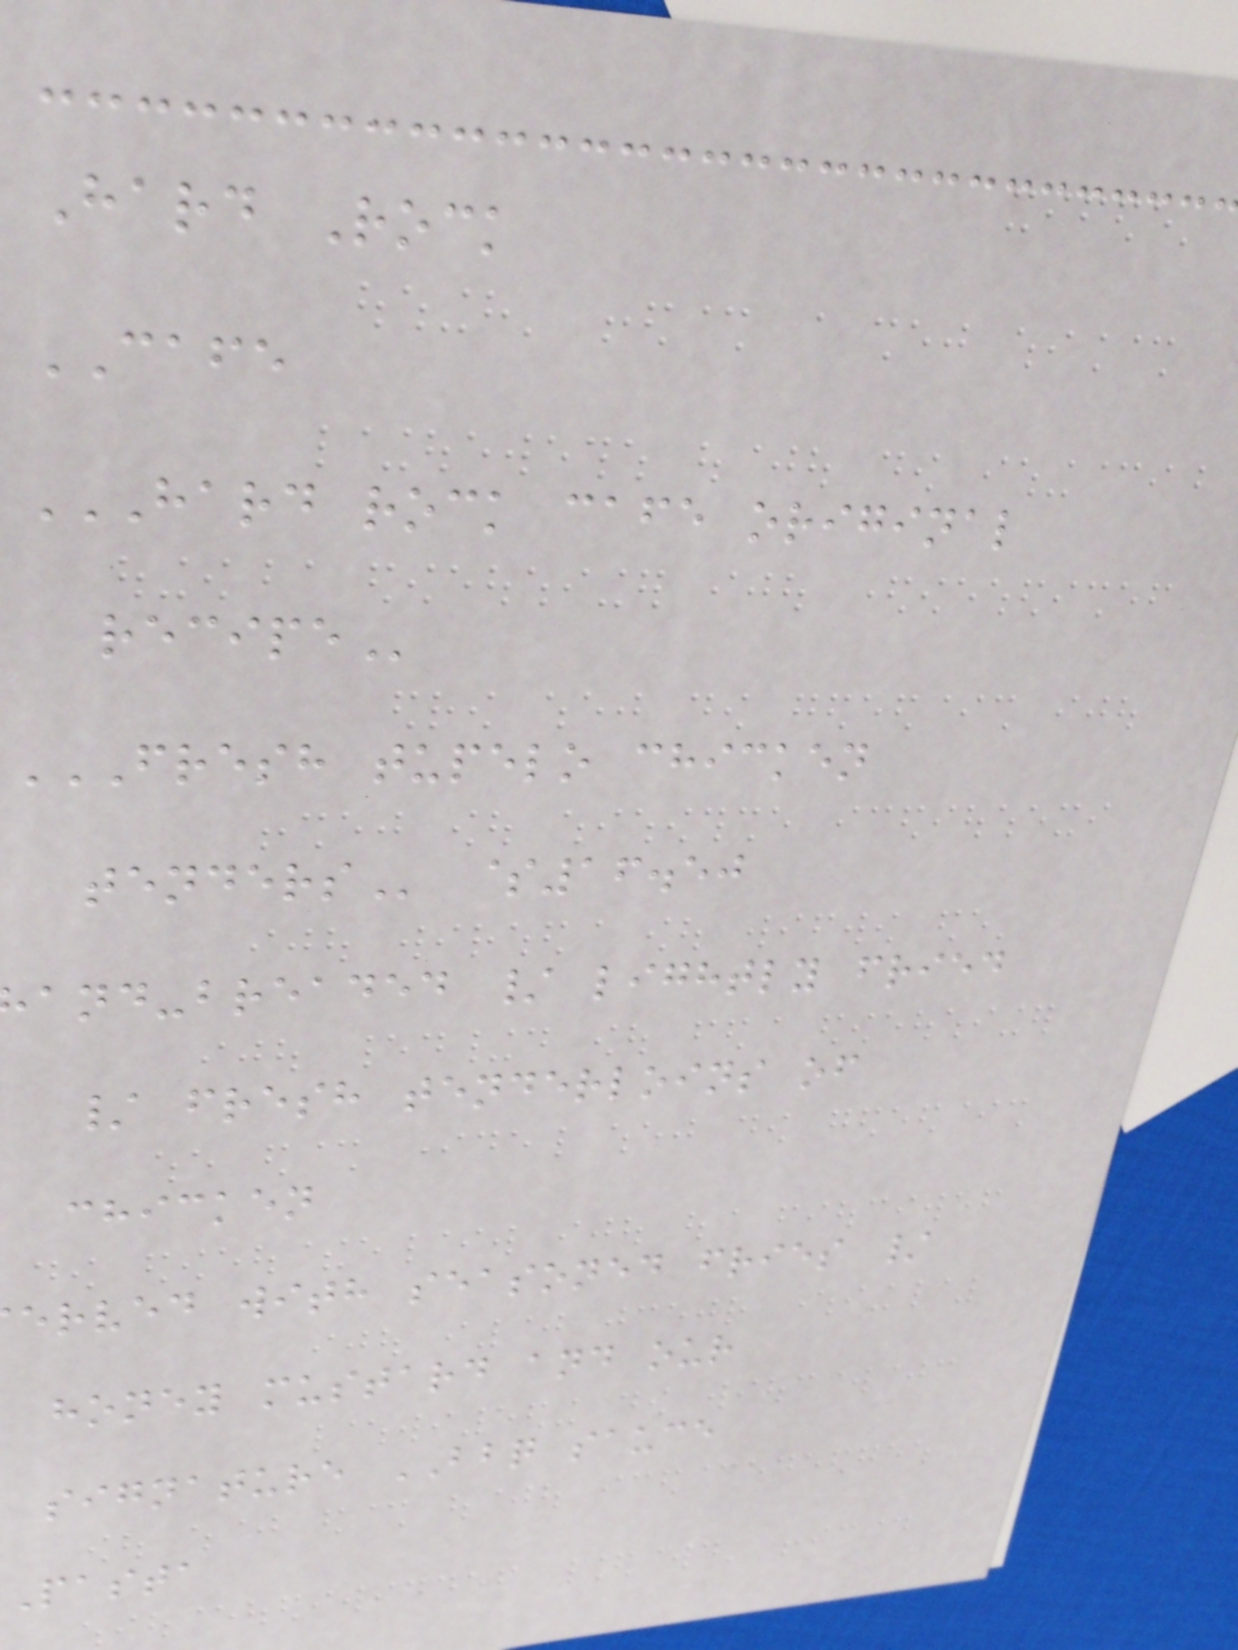Hard Rock
CAFE
HARD ROCK CAFE ORIGINAL
FRESH TUPELO CHICKEN
$16.50
and-breaded / lightly fried
/ fresh tenderloins of
chicken
erved with seasoned fries /
honey mustard and our
signature BBQ sauce
pasta
